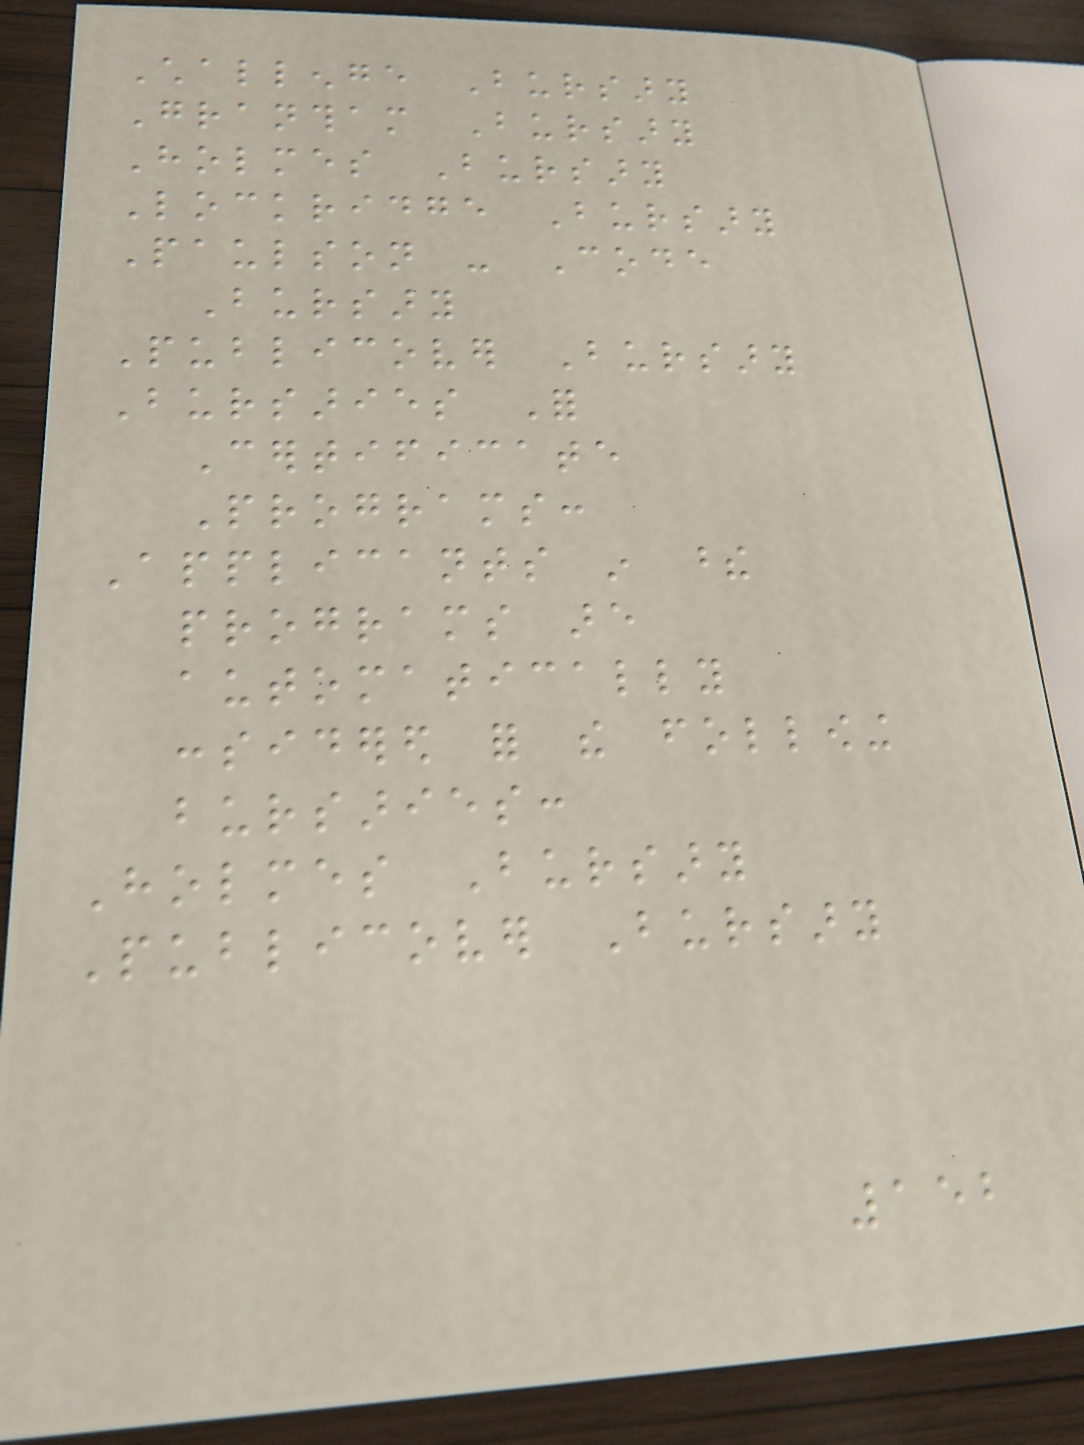Challenge Bursary
Grantham Bursary
Holmes Bursary
Lockridge Bursary
Paulson - Code
Bursary
Publicover Bursary
Bursaries For
Certificate
Programs:
Applicants in these
programs are
automatically
considered for the following
bursaries:
Holmes Bursary
Publicover Bursary
152
